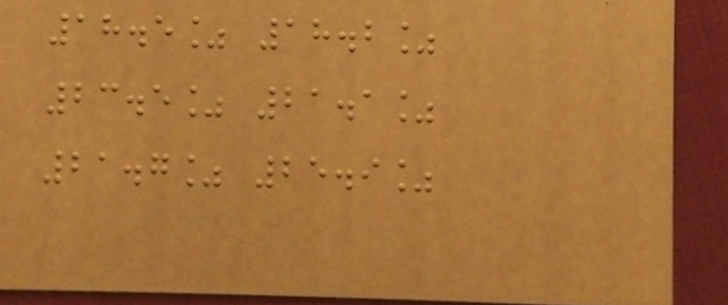18.5% 18.2%
23.5% 21.1%
21.7% 25.9%
